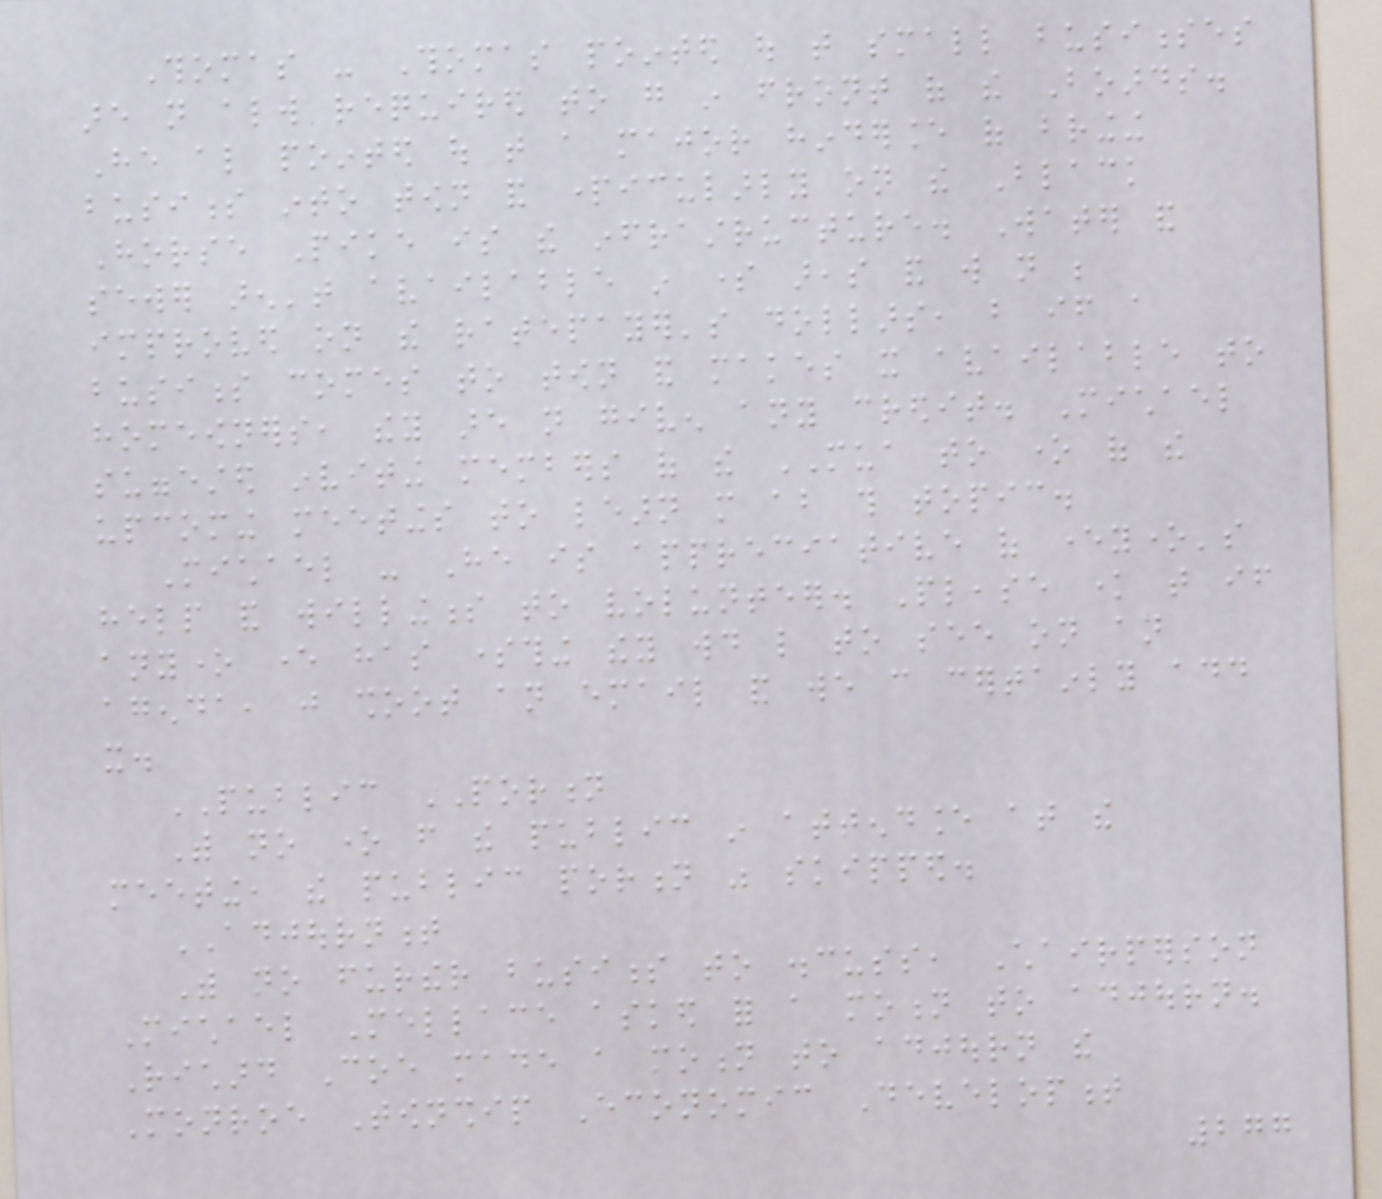Thomas - Thomas pointed out that small businesses
are not always required to go in front of the Boards.
He also pointed out that a major hinderance of bringing
business into town and particularly on the Black
Horse Pike is the infrastructure. Water and
sewer aren't available in some areas and will not be
improved on the ratepayer's dollars, but if a
business comes to town and makes it available to
homeowners, they are not given any credit. Michael
suggested inviting members of the MUA to one of the
upcoming meetings to learn more about this topic.
Michael - He is appreciative of everyone's
help and willingness to volunteer. Please know that if
anyone ever has something they would like to see on an
agenda, just shoot an email and we can certainly add
it.
PUBLIC PORTION
With no one from the public in attendance at the
meeting, the public portion was skipped.
ADJOURNMENT
With no further business to discuss, Chairperson
Michael Mellace asked for a motion to adjourn.
Richard Coe made a motion to adjourn the
Monroe Township Economic Development
277
